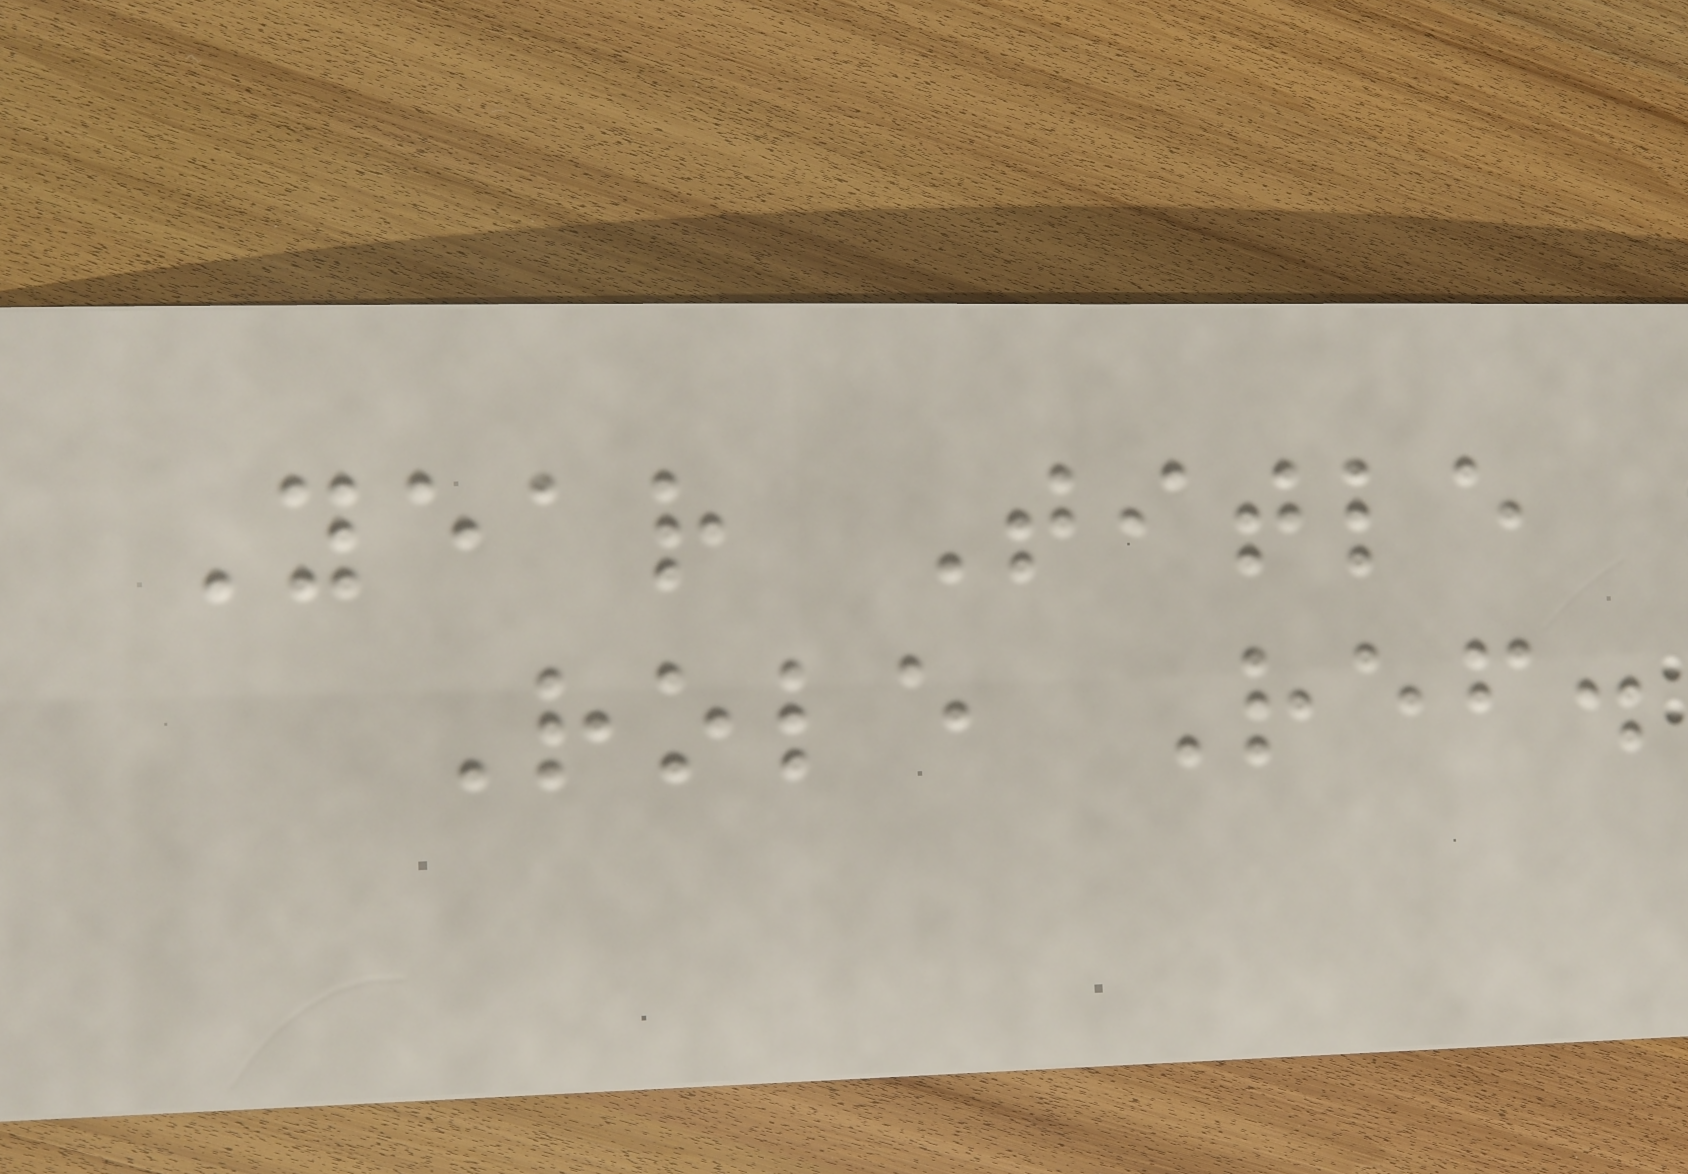Year Title
Role Ref.
